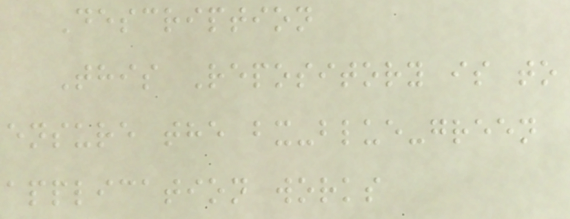Description
This Repository is to
ensure the bx-blue-green
application works
